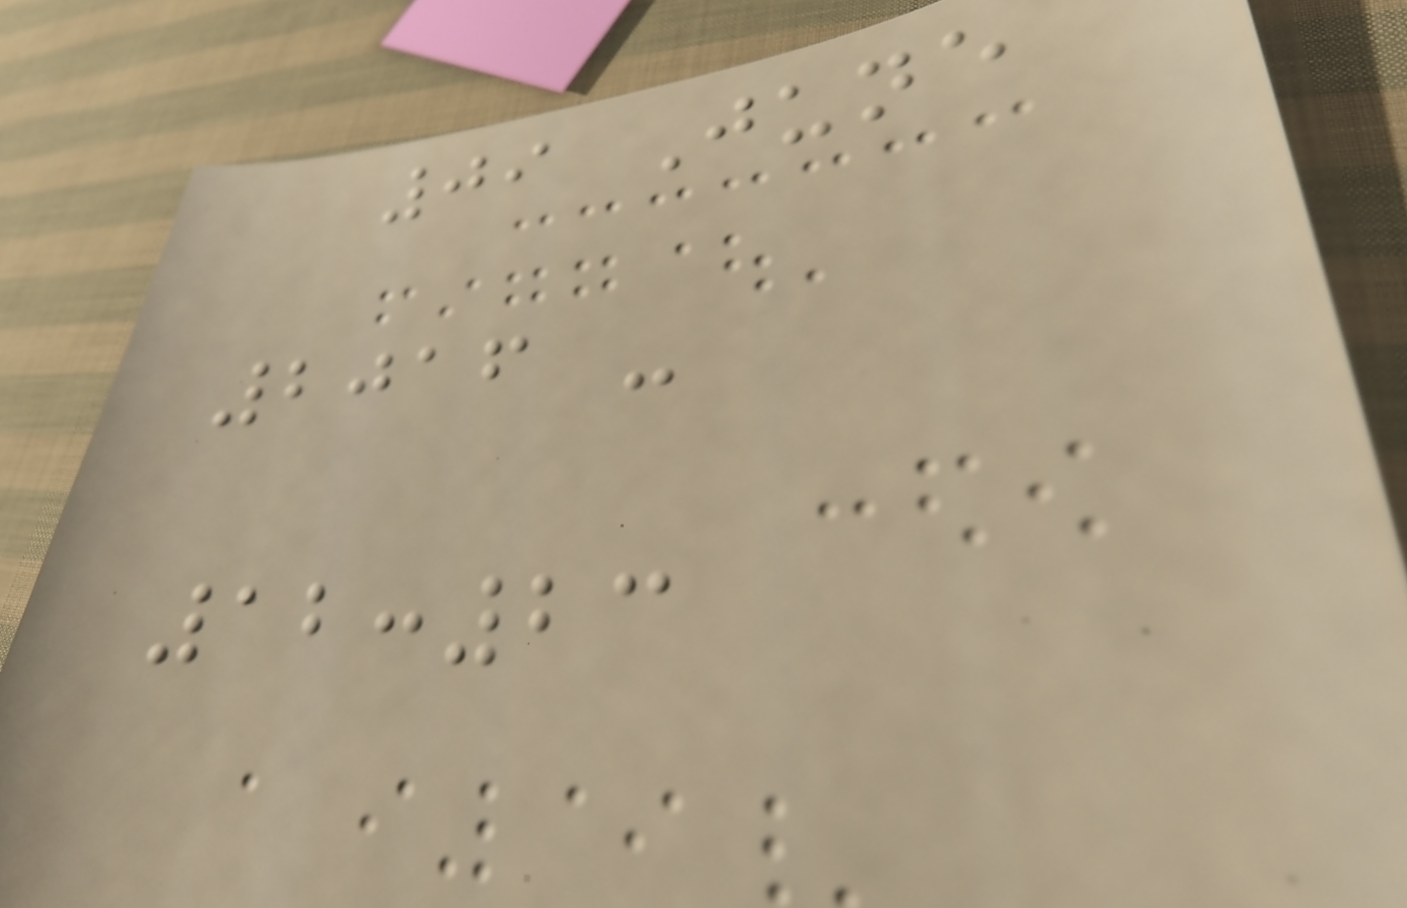09 June
2016 -
12:23
